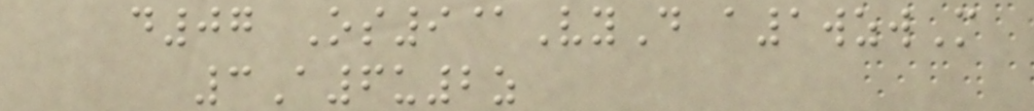d07 Os9@VyD a1wzwM
3A6u2z
